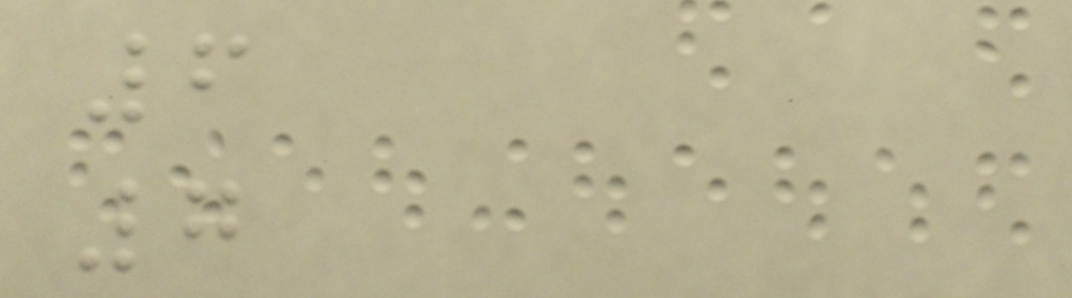6
7
